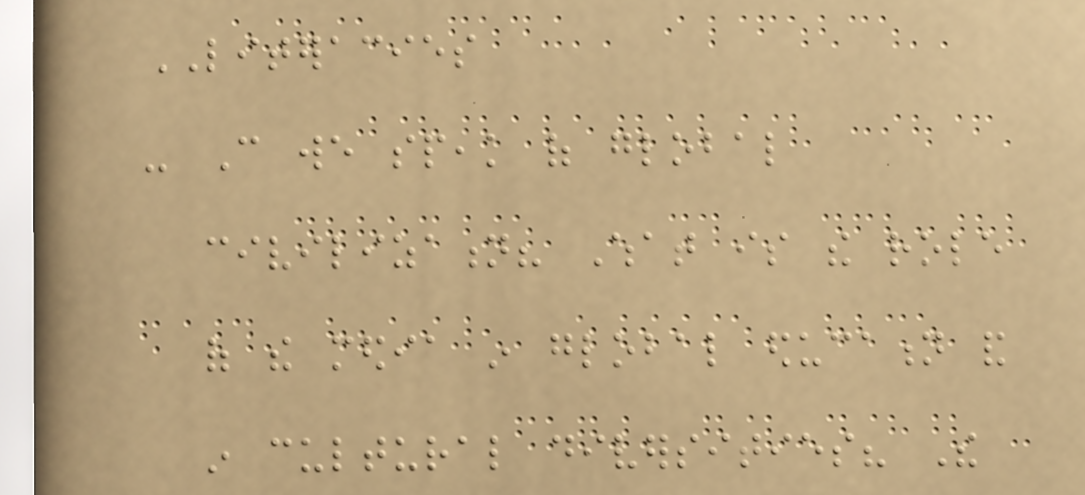LITERACIES
- Can we speak of global
civilization? What is the role
of the media in global education and
in cultural diversities? The
